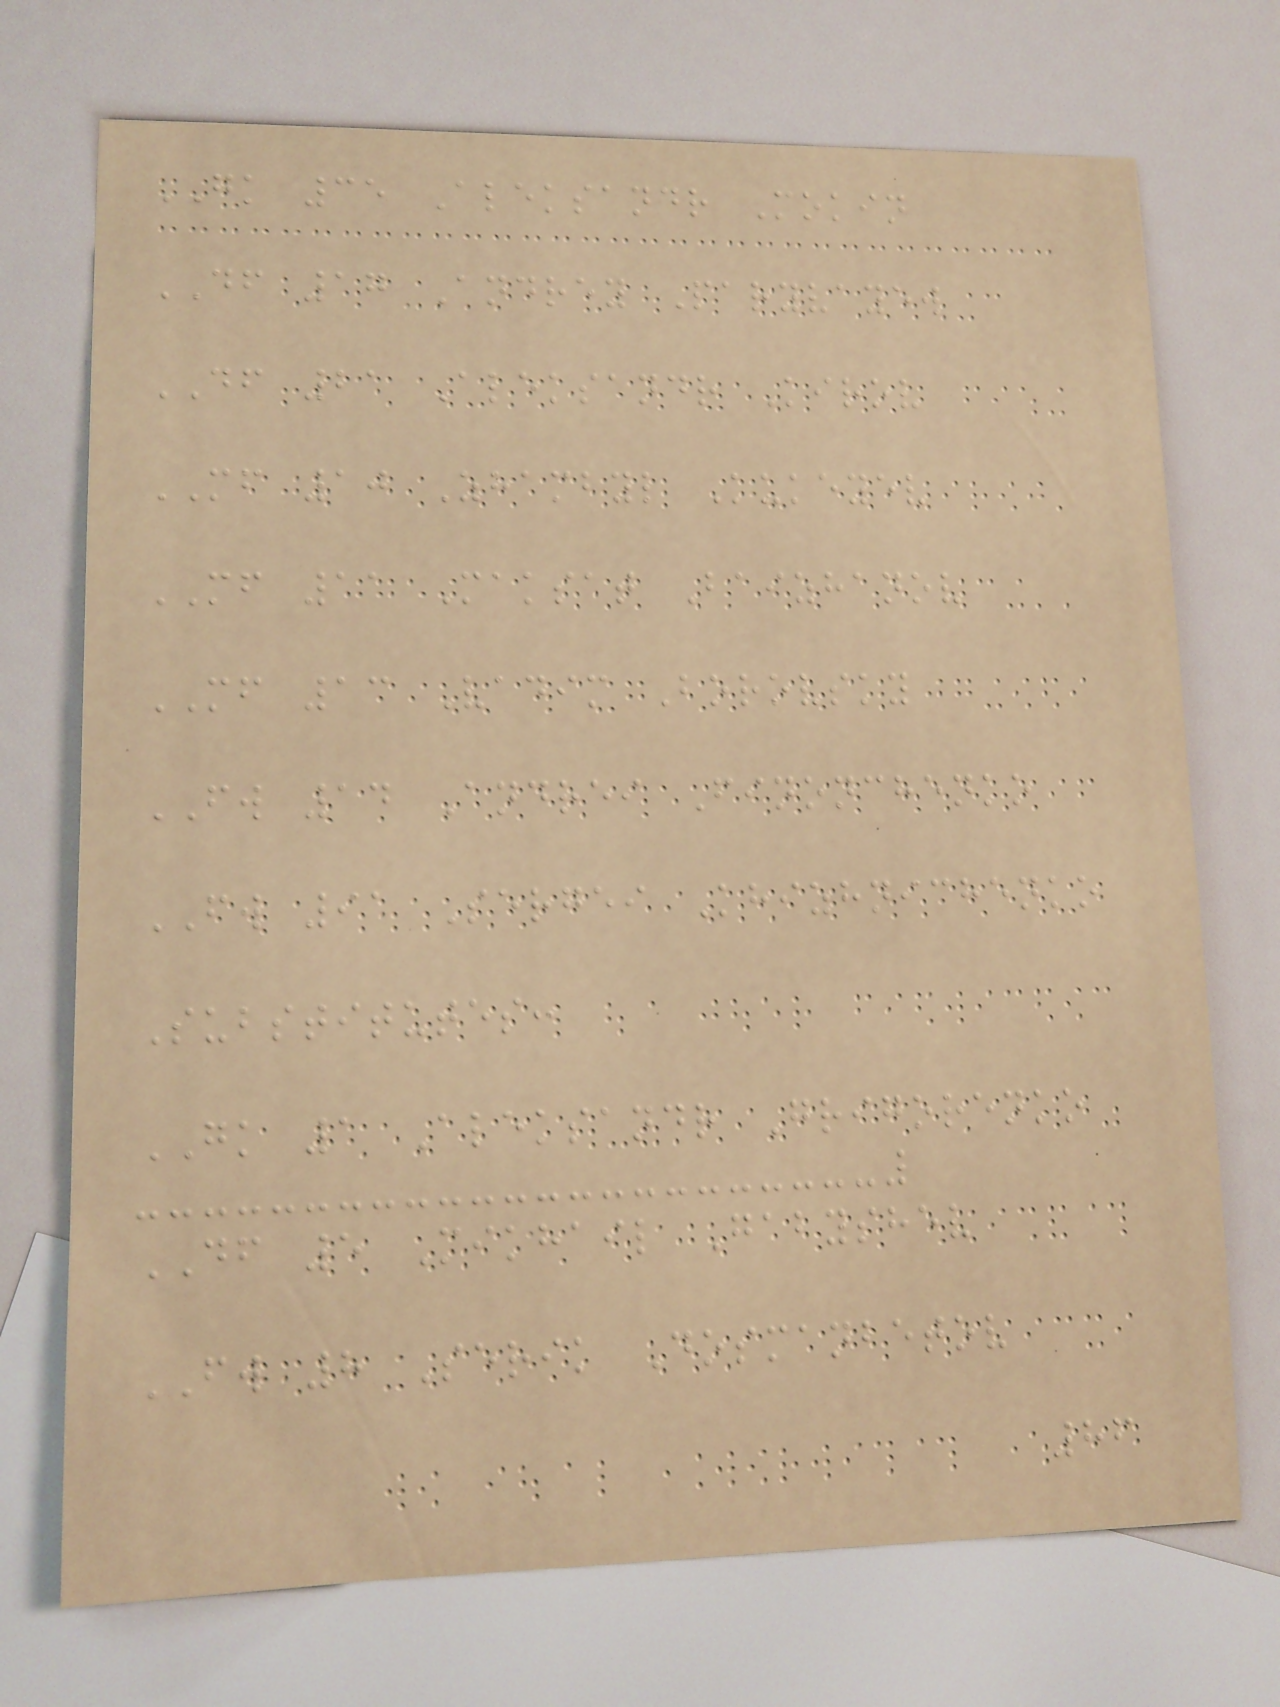GK 35 Aleksandr Mokin
DF 17 Andrey Paryvayew
DF 21 Aleksandr Kirov
MF 10 Zhambyl Kukeyev
MF 11 Maksat Baizhanov
MF 13 Vadim Borovsky
FW 14 Andrei Finonchenko
FW 91 Sergei Khizhnichenko
Substitutes:
GK 1 Aleksandr Grigorenko
DF 5 Mikhail Gabyshev
FW 8 Serik Dosmanbetov
86
